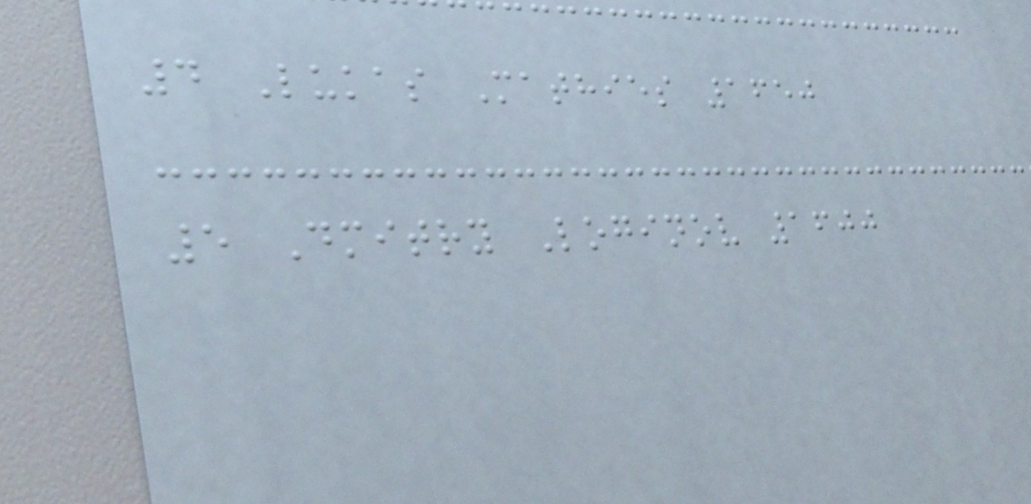4 Lukas Mathies 1650
5 Dmitry Loginov 1600
